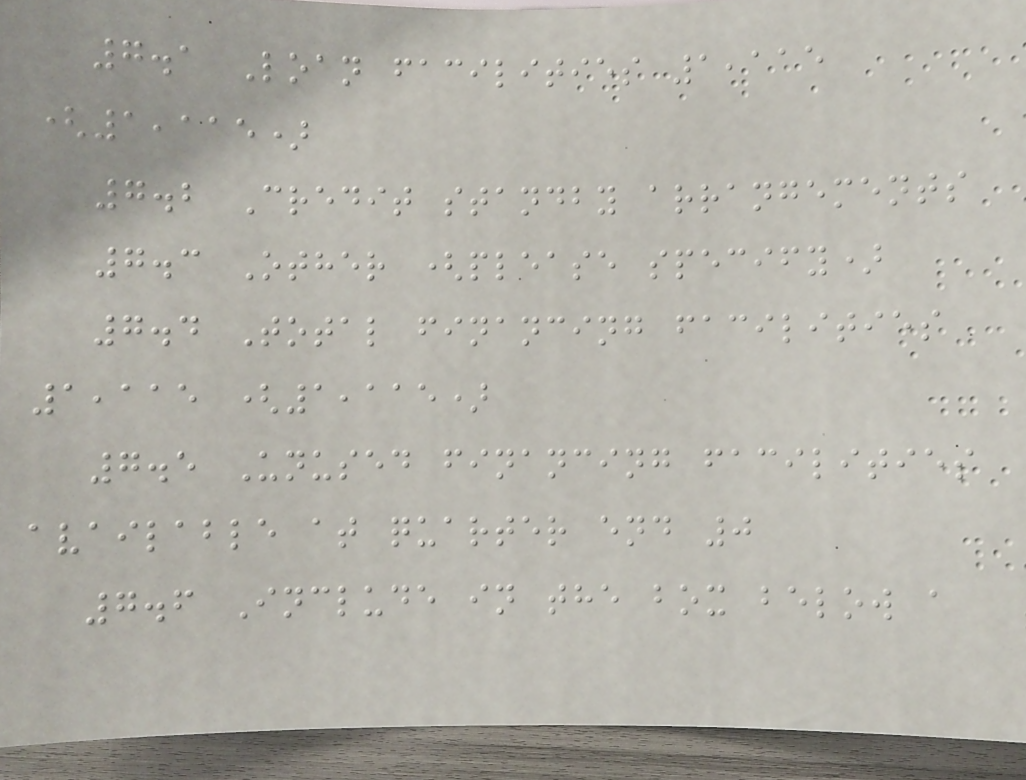7.1 Loan facilities 1,115
(1,115)
7.2 Credit standby arrangements
7.3 Other (please specify)
7.4 Total financing facilities
1,115 (1,115)
7.5 Unused financing facilities
available at quarter end 0
7.6 Include in the box below a
